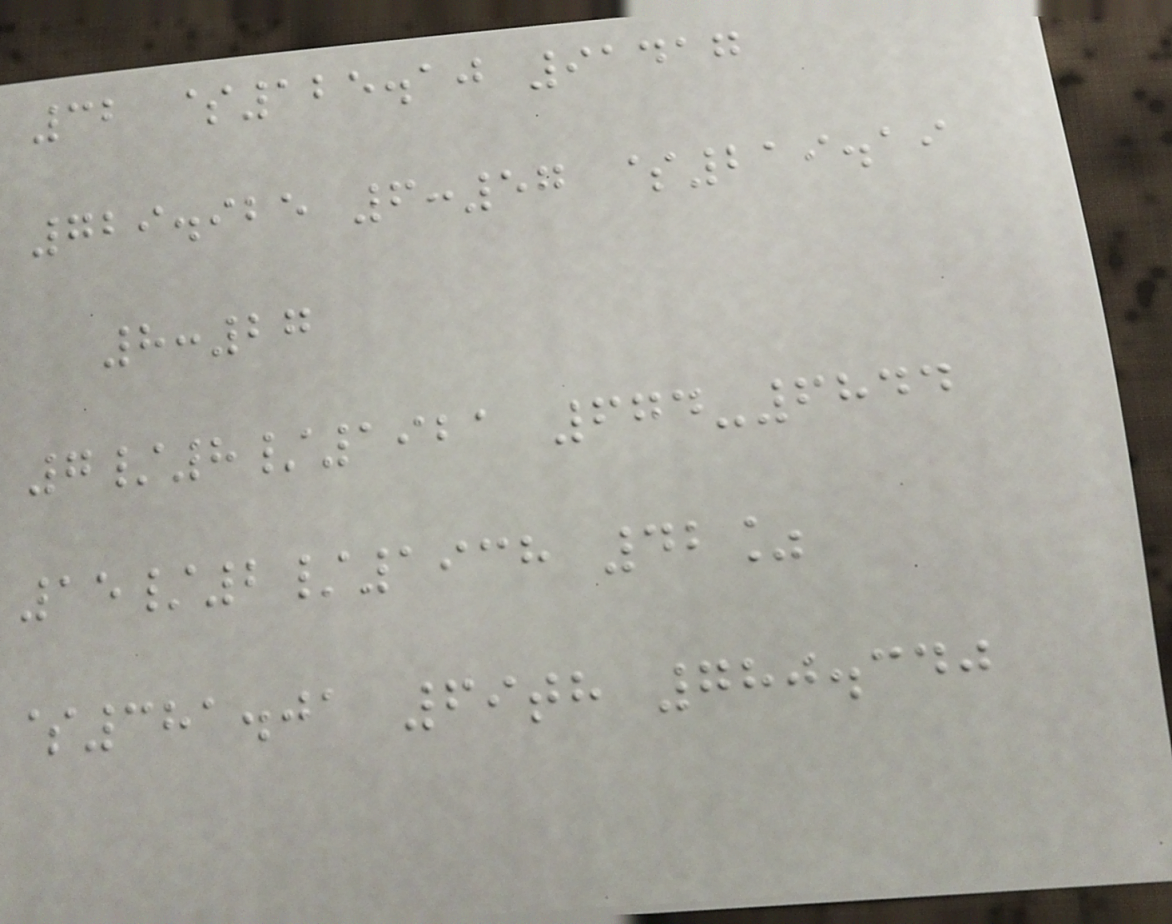32 $125.10 91417
729.925 6:57 $219.19
8:27
7/8/1921 674-6844
15/2/1938 42%
$381.01 69th 780.340
